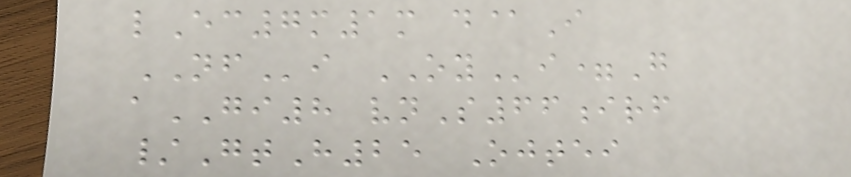lEc7m1m d@I
NFi OYi=G
aGI8 vnS66irf
/GtH25 Ojtei
